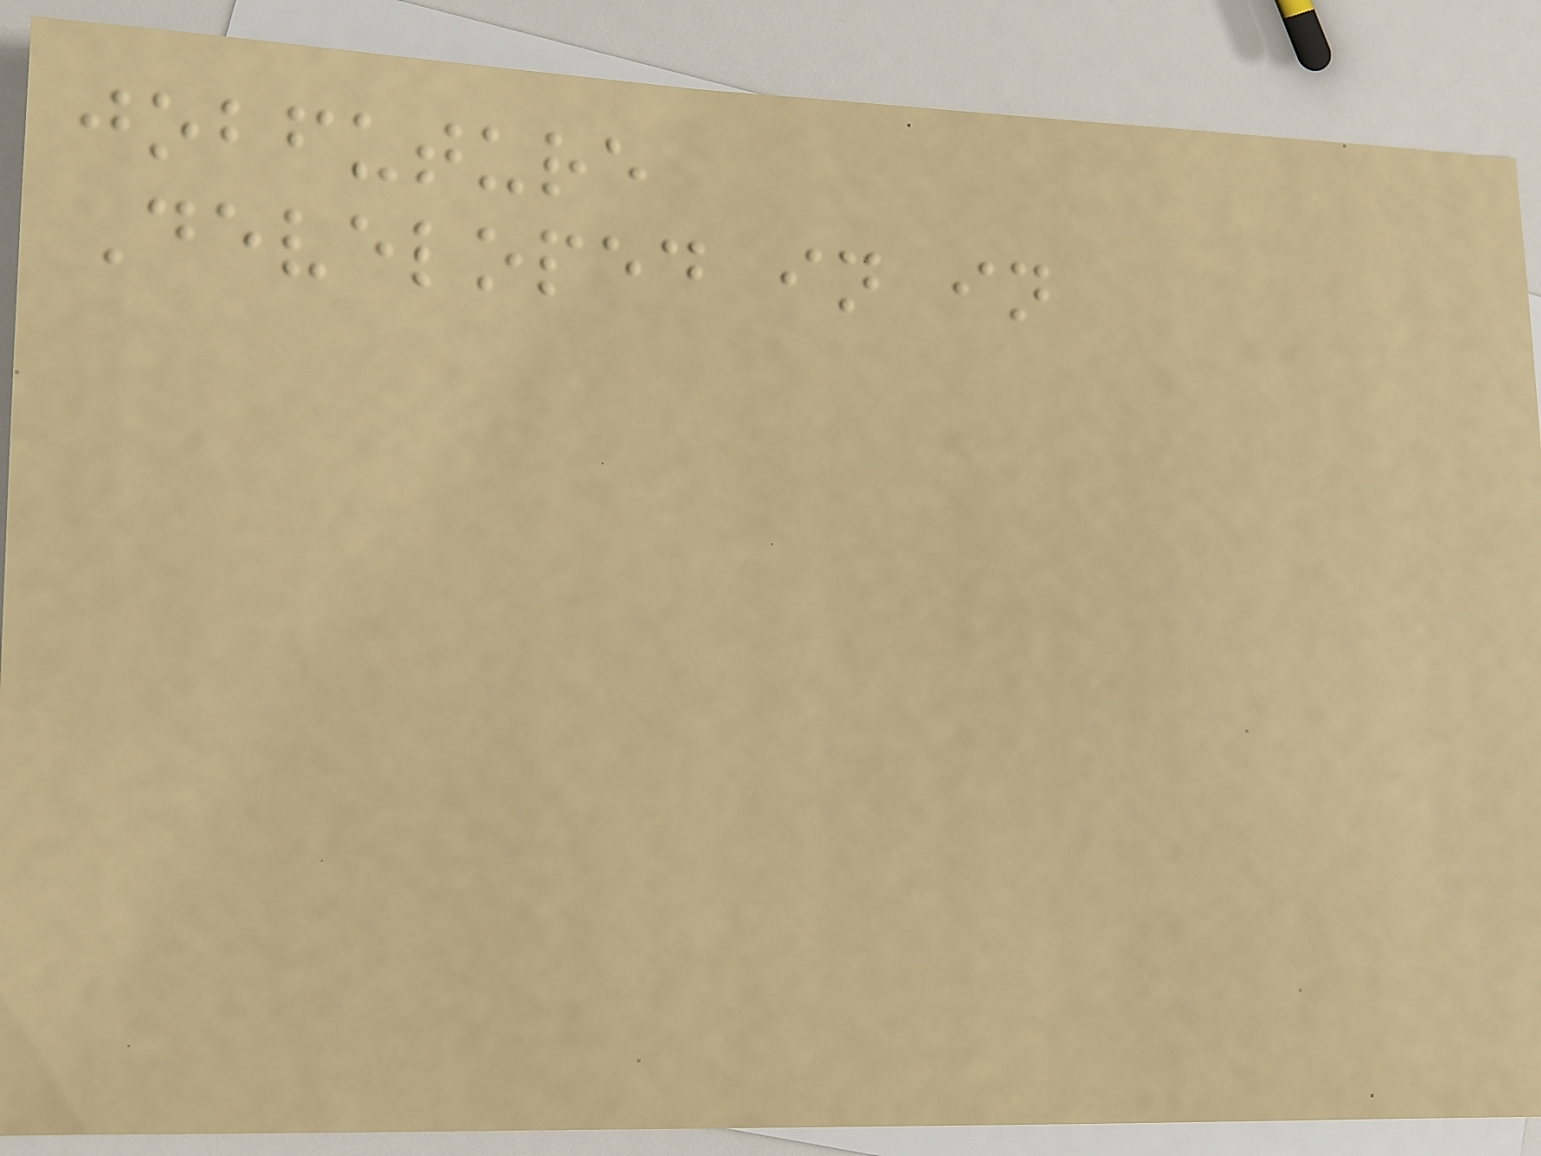jobfuture
Developed in in
